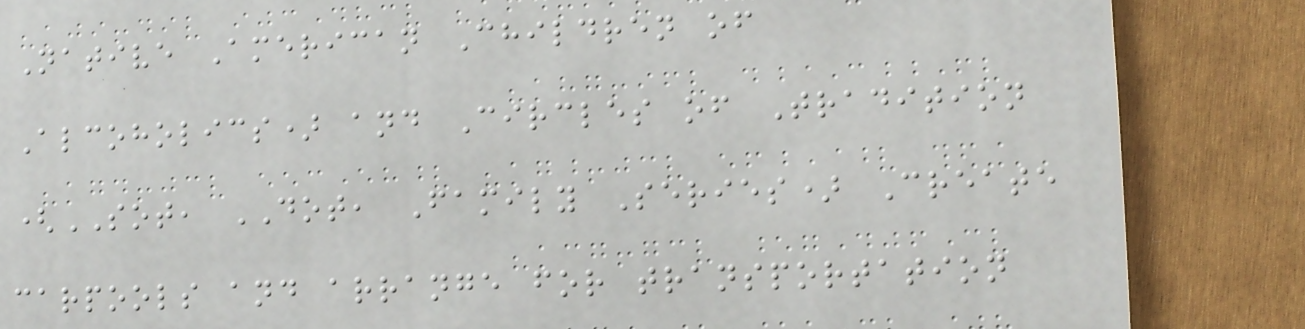Native American Children of
Alcoholics) and Circles of Tradition
(SOT, DOT, Family Series) Create
carpools and arrange for transportation
